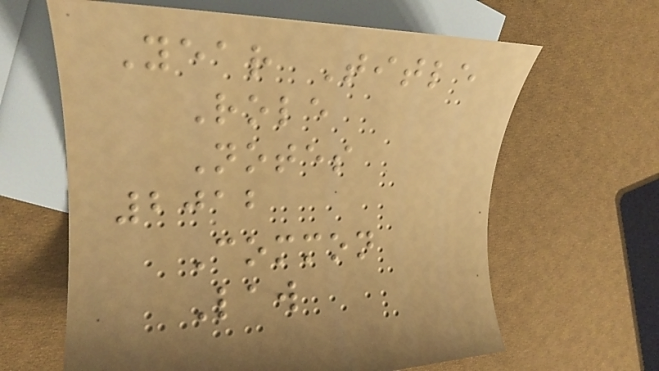Year Title
Role
Notes
2012
Common
Law
